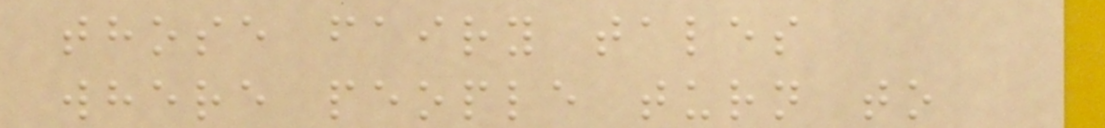those fairy tales
where people turn to
